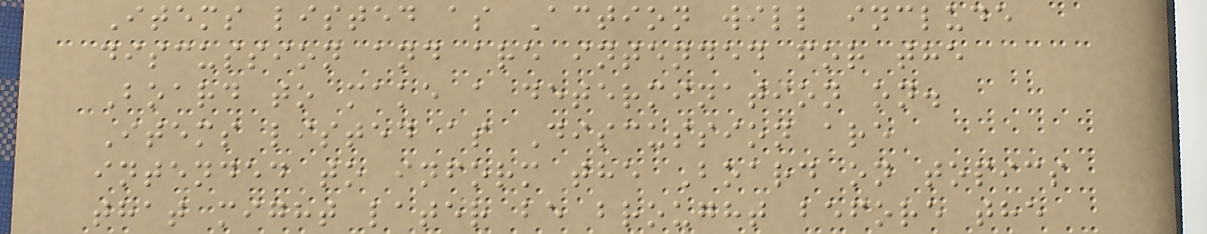Items listed as Action will include
discussion and are intended for the
Board to make a determination on.
Items listed as Discussion are
intended to inform the Board on topics
that might later be brought before the
